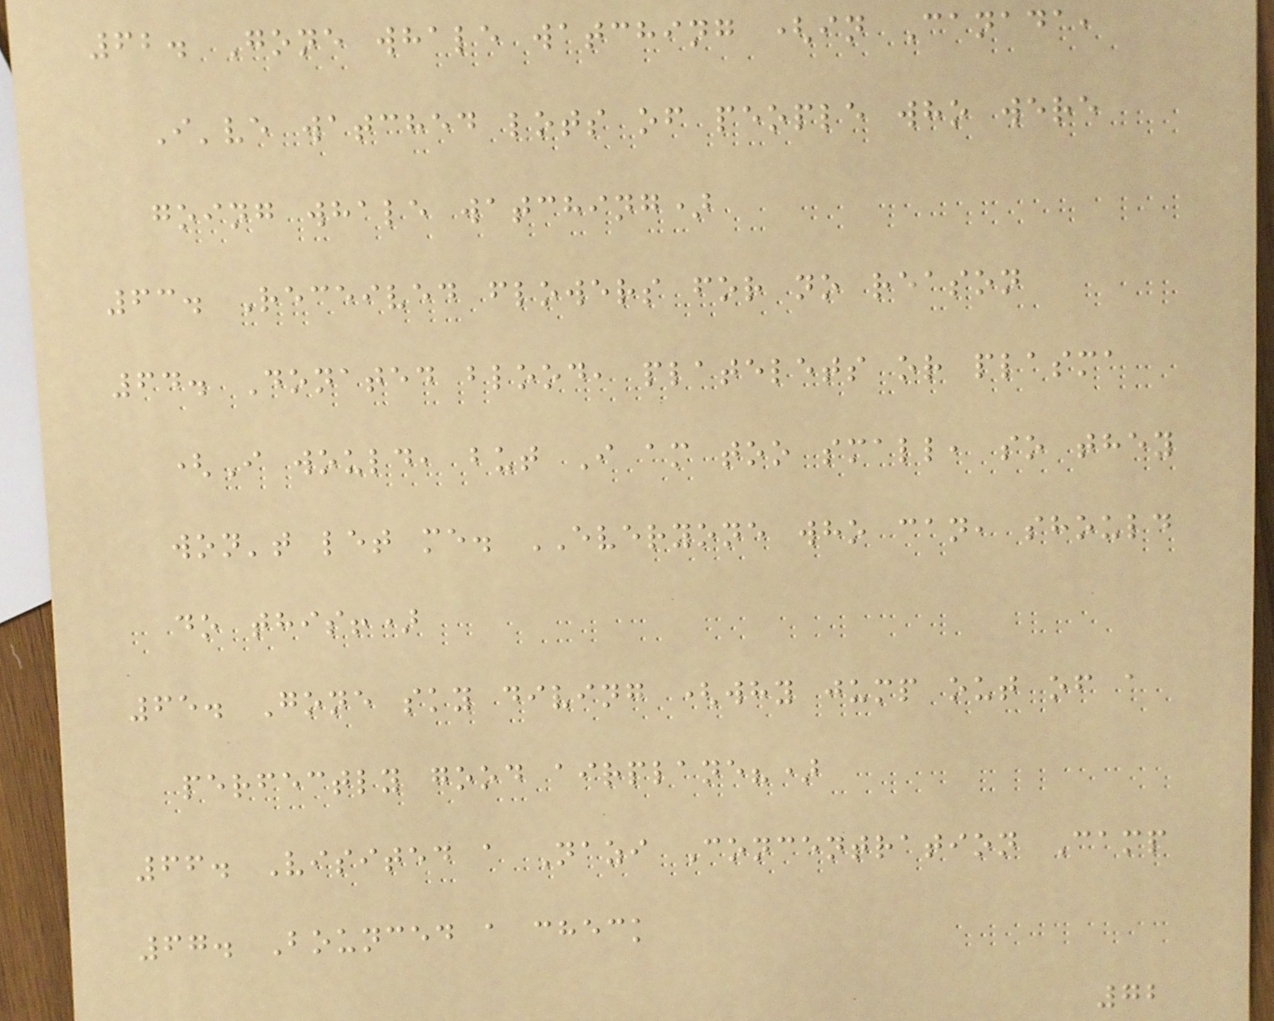62. Gone whale watching (in Canada,
I've watched lots of people who were
going whale watching)
63. Received flowers for no reason
64. Donated blood, platelets or plasma
(I would, but I am too small, so they
won't let me. EVERYONE who can, should
do this!)
65. Gone sky diving (why jump out of a
perfectly good airplane?)
66. Visited a Nazi Concentration Camp
67. Bounced a check
72
